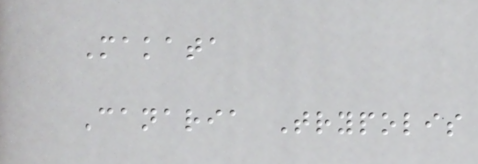Makata
Canaria Trypolis
